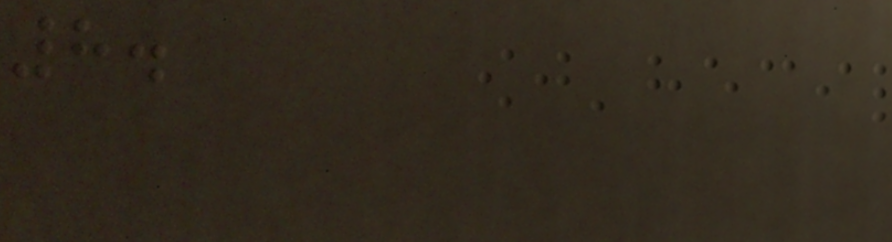8.
